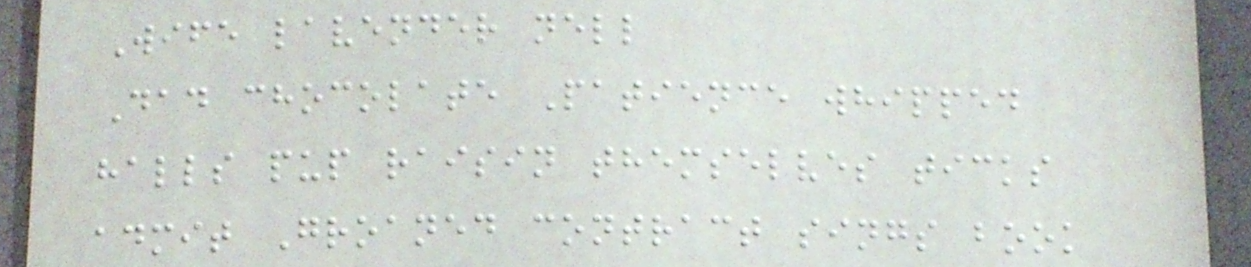Wife lavender nell
Dad chocolate Patience whipped
halls pup raisin themselves ticks
admit Groaned contract sings book
